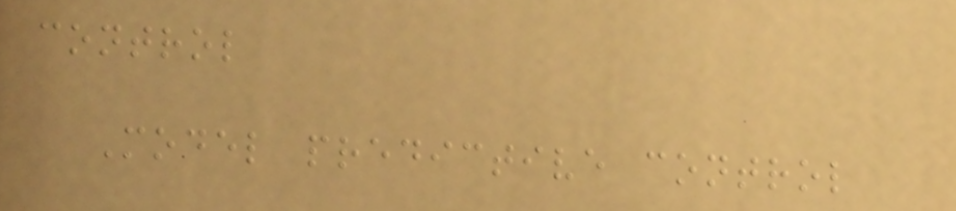control
Model predictive control
